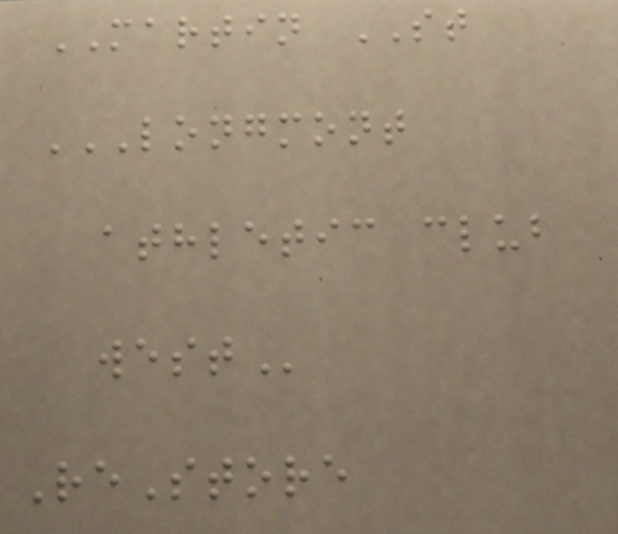MARTIN ST
LONGMONT
ATHLETIC CLUB
WEST
ReStore
